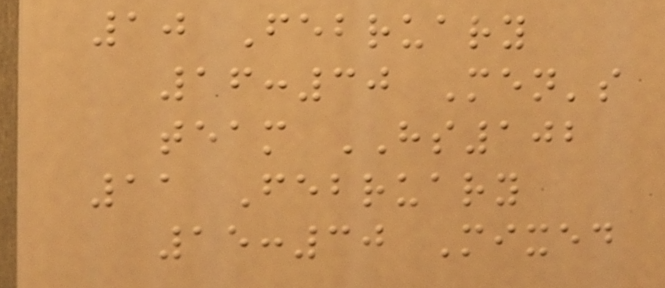10 February
16:30 Men's
team HS102
11 February
15:30 Mixed
